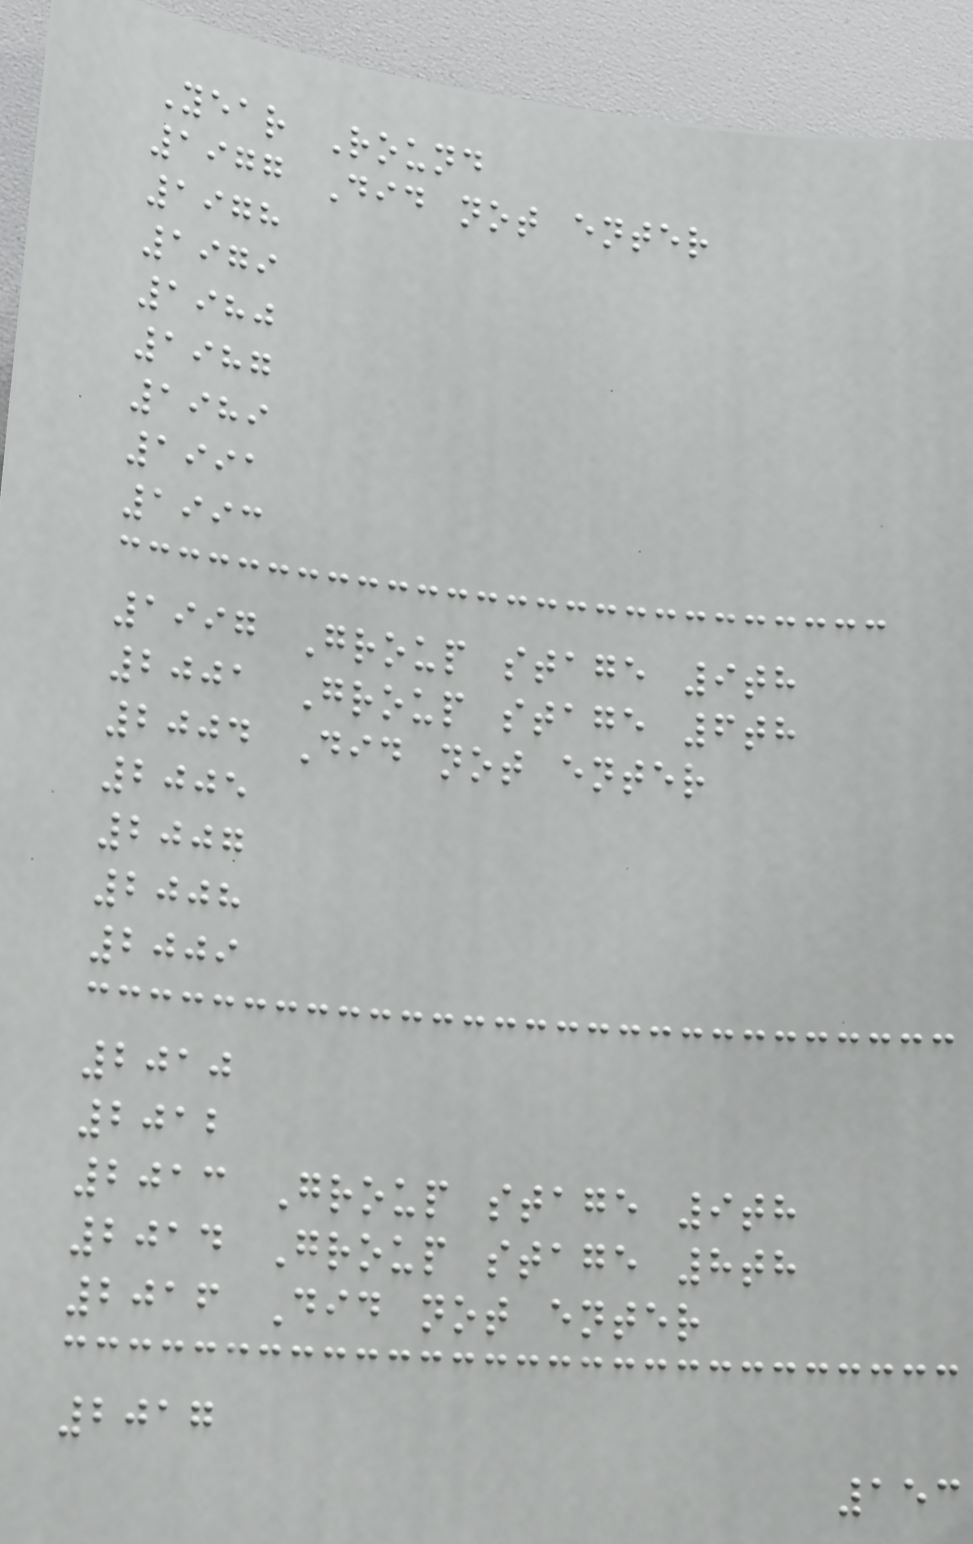Year Round
1977 Did not enter
1978
1979
1980
1987
1989
1991
1993
1997 Group stage 9th
2001 Group stage 6th
2004 Did not enter
2005
2007
2008
2009
2010
2012
2013 Group stage 9th
2014 Group stage 8th
2016 Did not enter
2017
153
